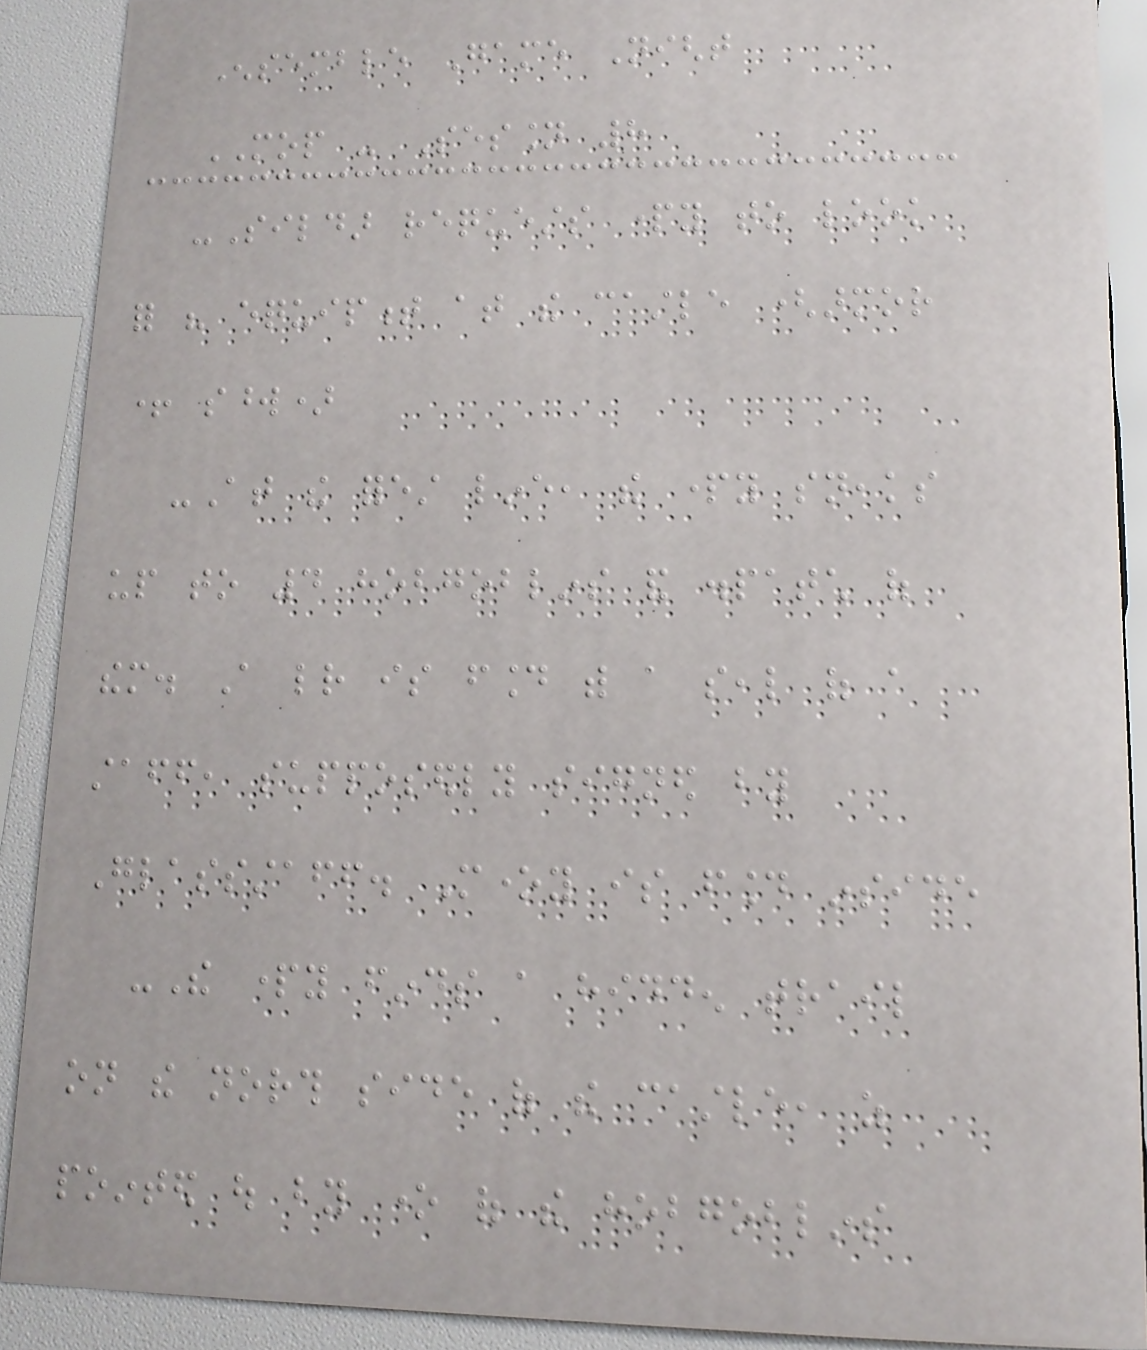Ensemble Game Night
MOP - Session 8
-Sildar requests party to look
for his equipment at the castle (armor
+ sword)
-At the forest line, the party sneaks
up to 4 hobgoblins and dispatch of
them. A letter is found with a seal of a
staff, supposedly signed by
Glassstaff. Money is found inside
-The party finds a hidden trail
on the north side of the castle, as
pointed out by one of the hobgoblins
